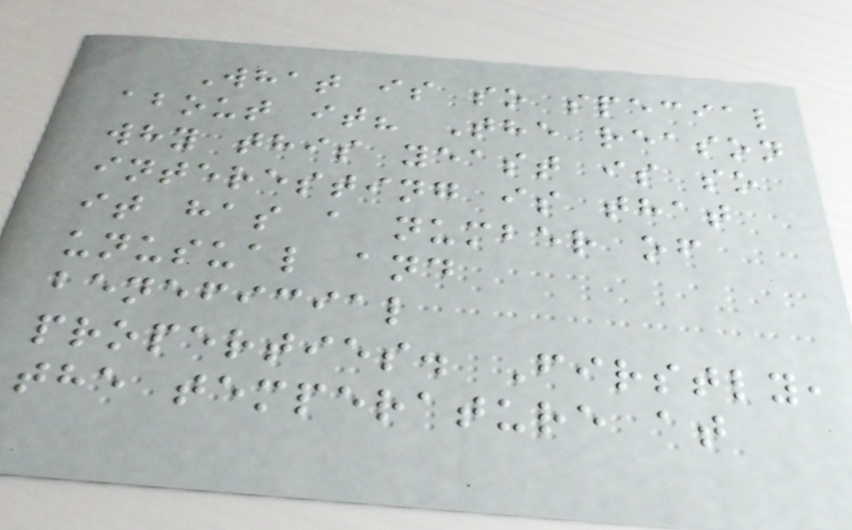What is so special
about it? The reason
why this yeast is so
interesting is that
it has a number of
unusual and
beneficial
properties. Firstly,
the temperature at
